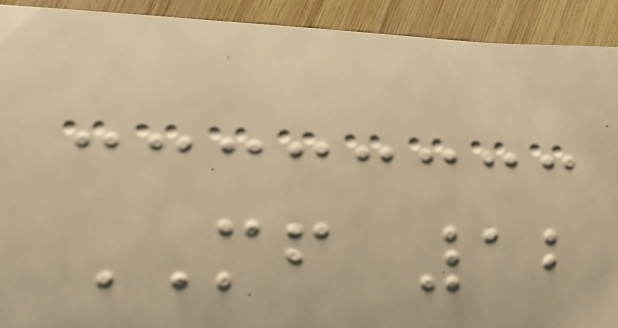MF 12
